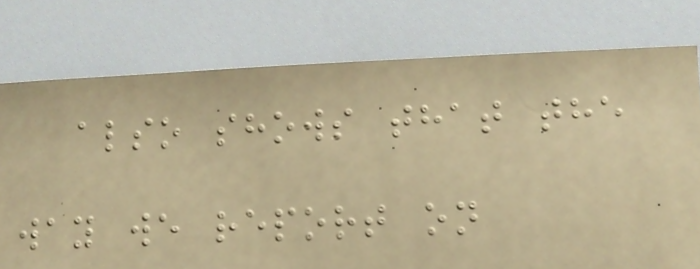also shows that the
way we report on
